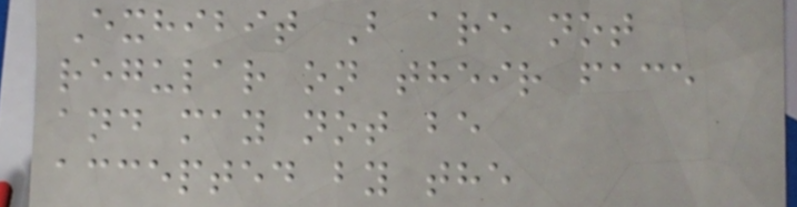Exhibit B are not
regular on their face
and may not be
accepted by the
